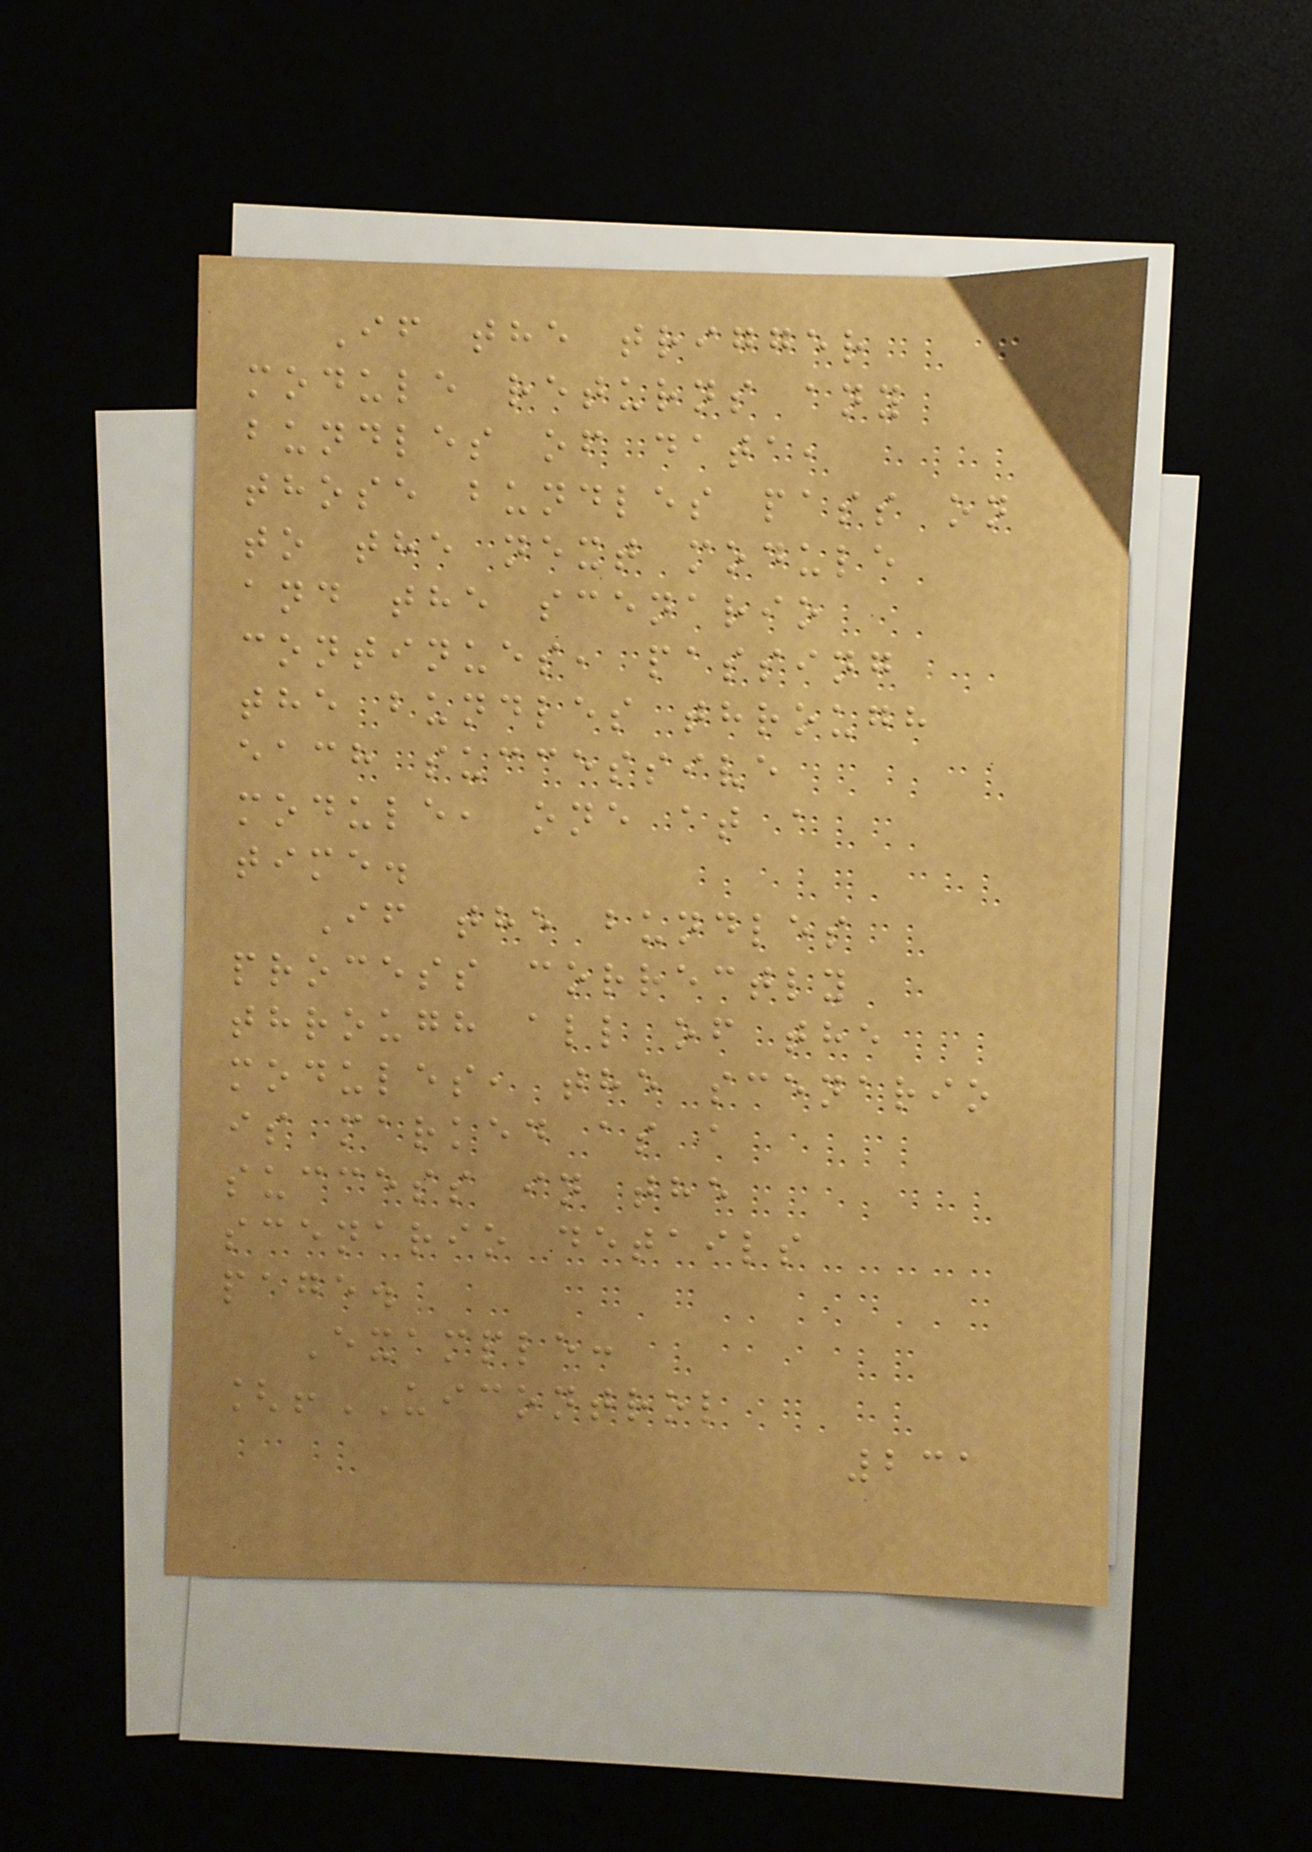If the trigger
module returns any
bundles of data,
those bundles pass on
to the next module
and the scenario
continues, passing
the bundles through
each successive
module, one at a
time.
If the bundles
process correctly
through all of the
modules, the scenario
is marked as a
success in the
scenario details
page.
Example:
[!UICONTROL
231
